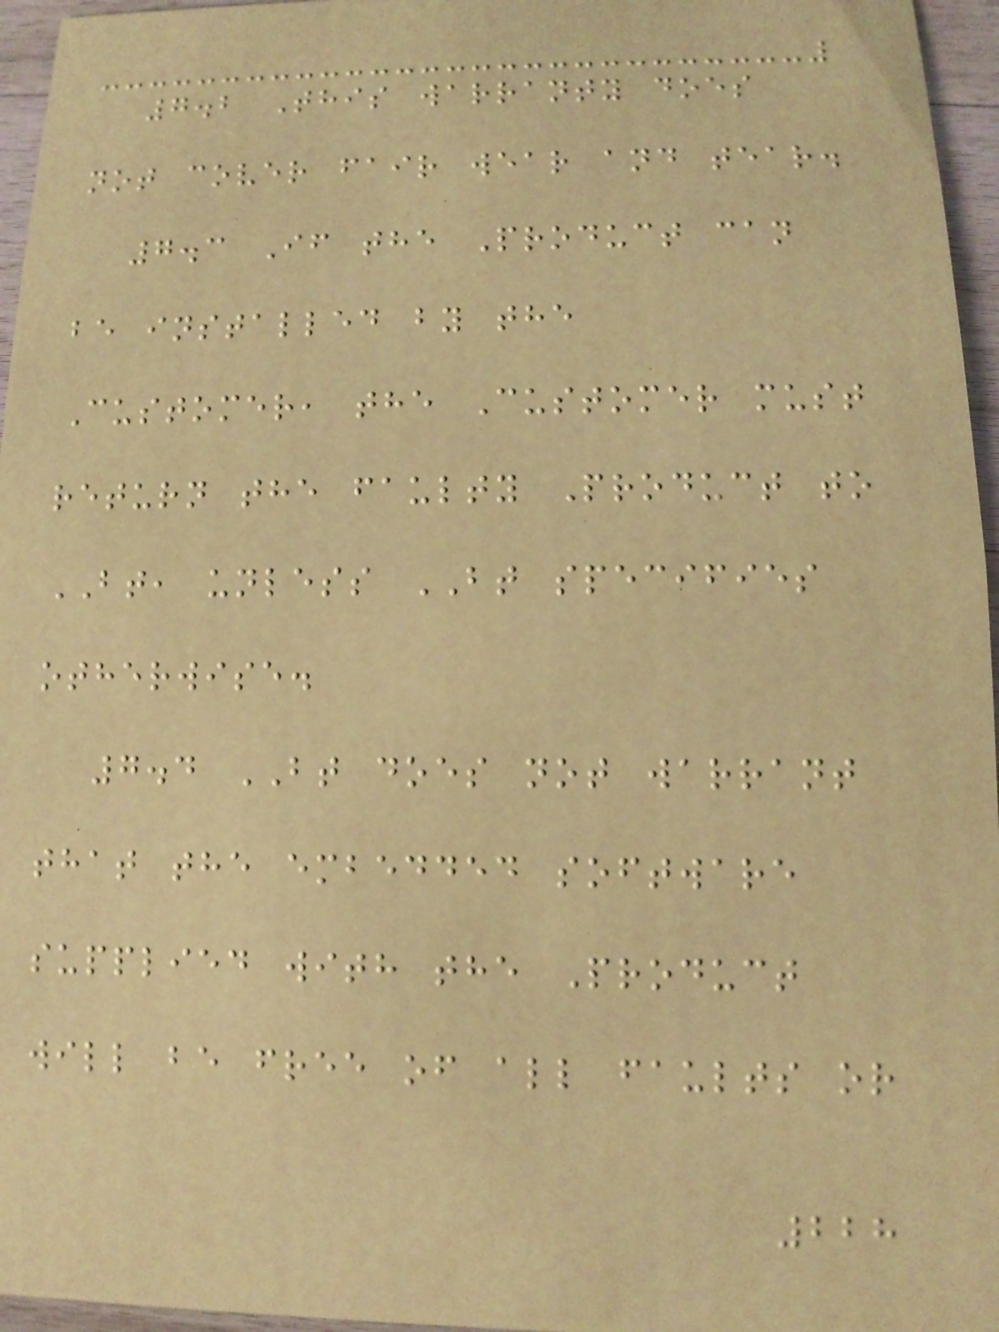7.2 This warranty does
not cover fair wear and tear.
7.3 If the Product can
be installed by the
Customer, the Customer must
return the faulty Product to
BT, unless BT specifies
otherwise.
7.4 BT does not warrant
that the embedded software
supplied with the Product
will be free of all faults or
228
